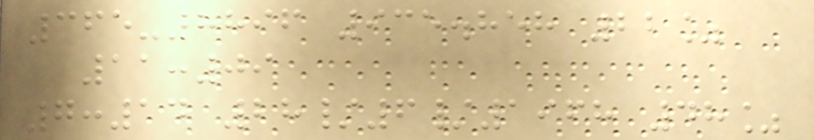365-8896 935.858 22%
11:09
7:14 28/6/1968 48%
